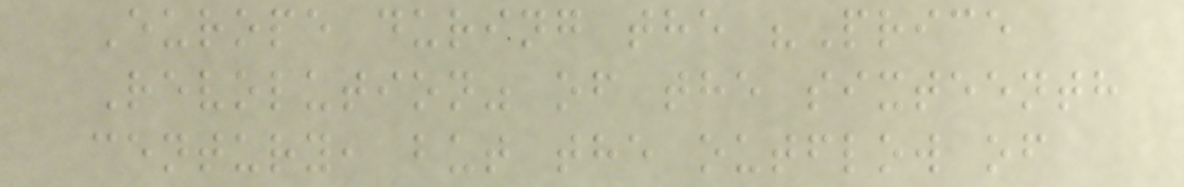Europe during the "Price
Revolution" of the sixteenth
century, but the outflow of
